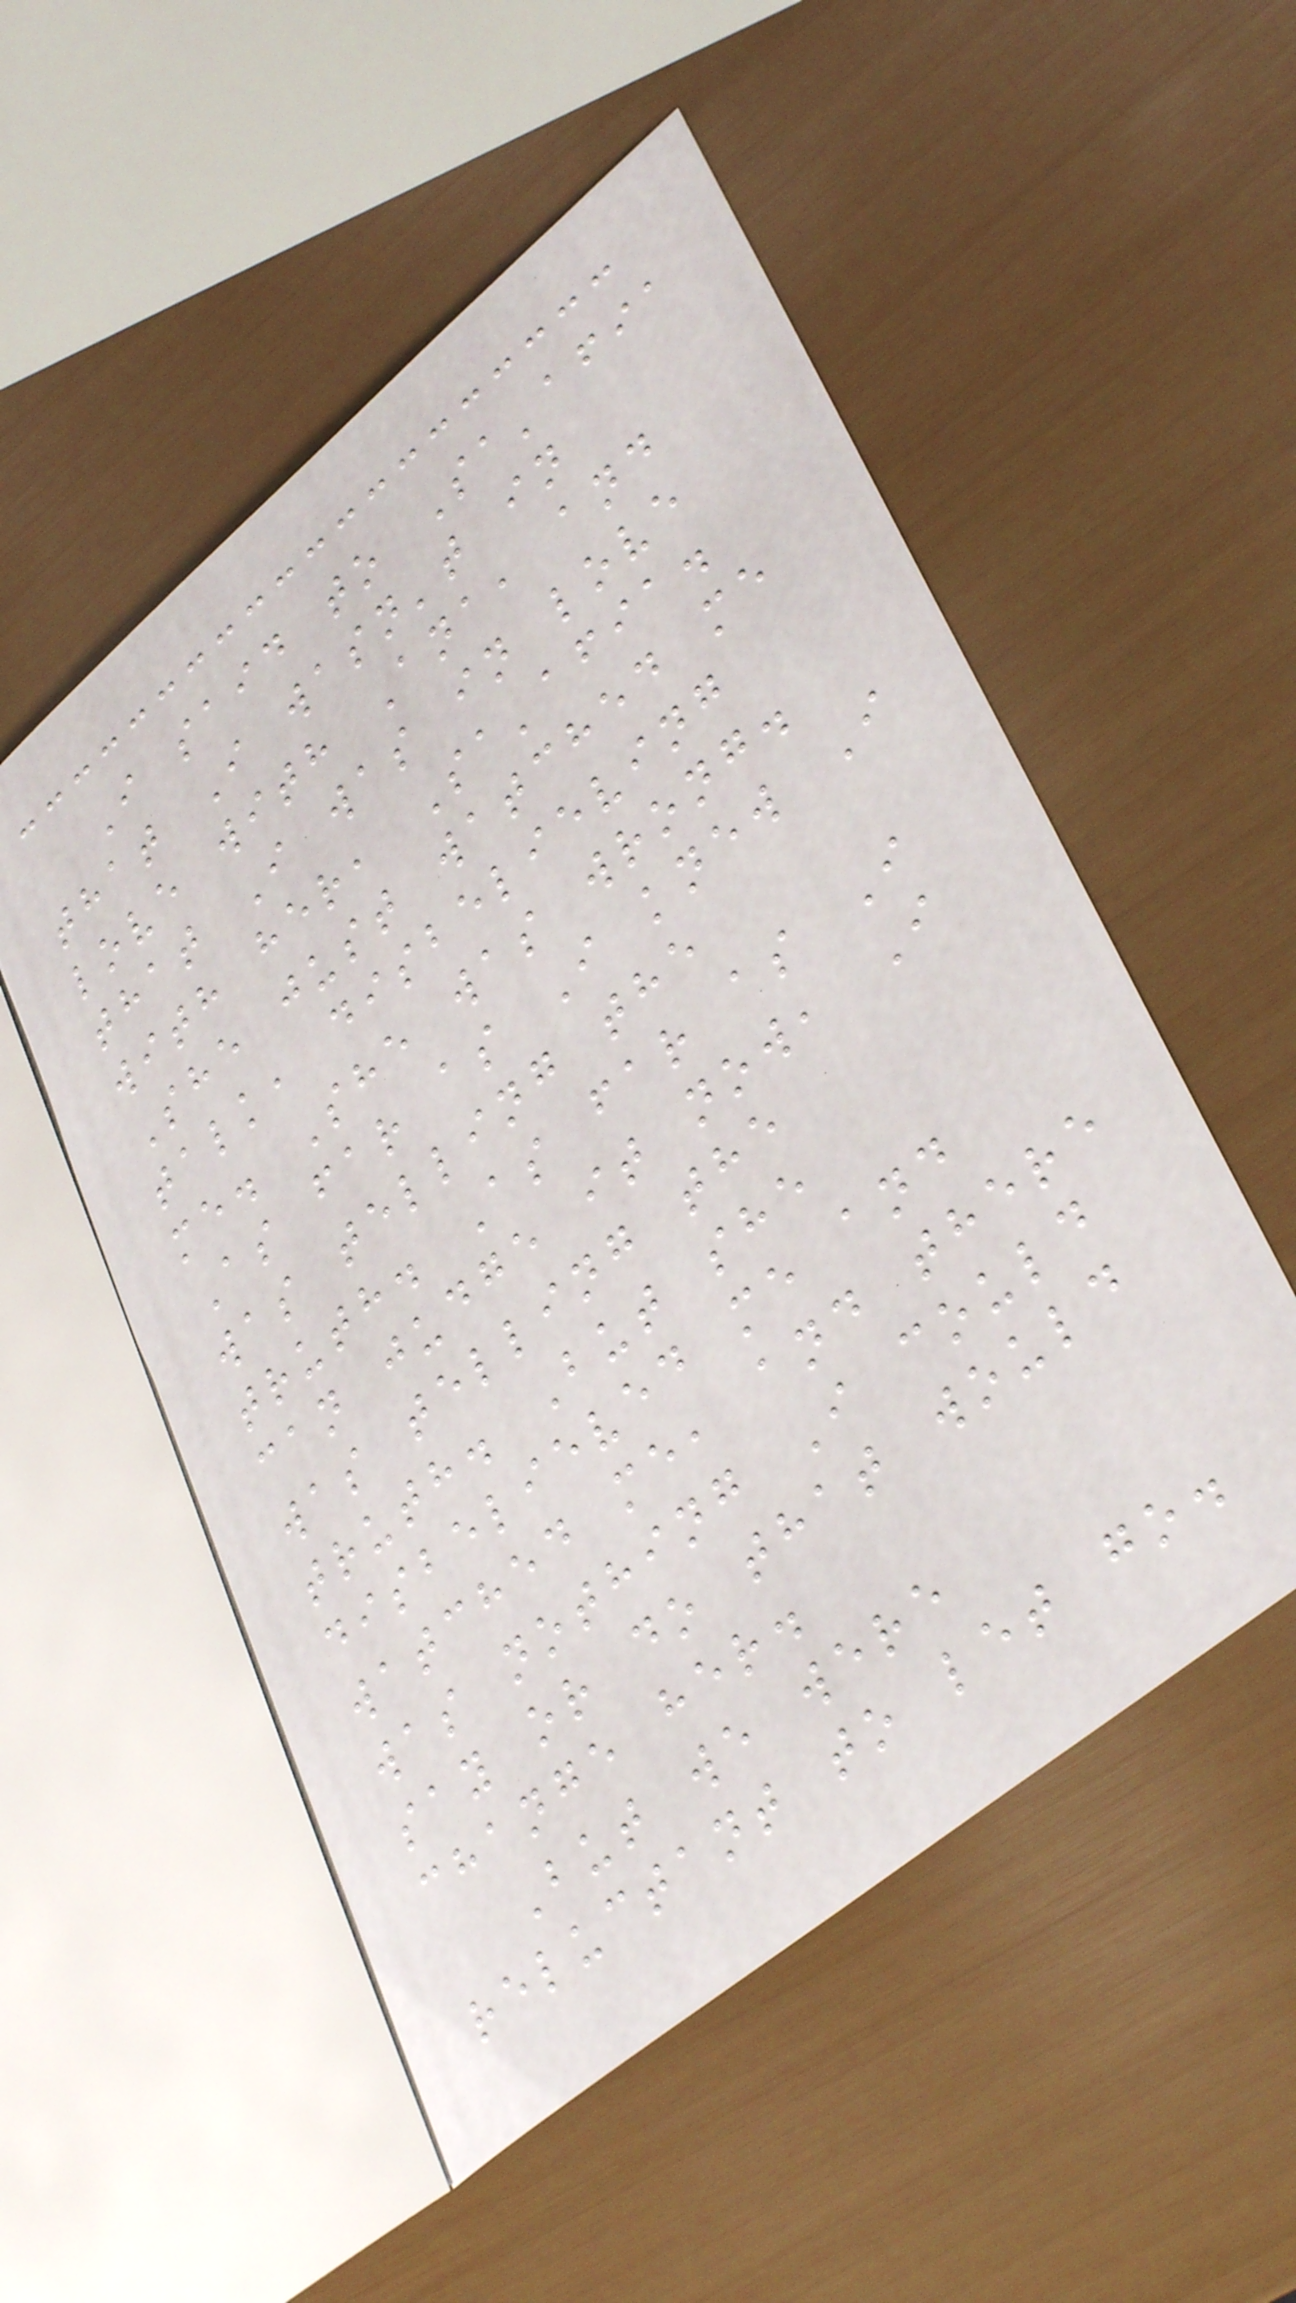I said to Sa'afia
that I wasn't in
love with Ana, and
that I was in love
with her, Sa'afia.
She just watched me
talk, disbelieving
me. She was wrong.
As far as I knew I
was telling the
truth. As far as I
can judge it now, I
was telling the
truth. But she
disbelieved me and
watched me, and there
was nothing I could
say or do that would
change her.
But we were
reluctant to let go.
